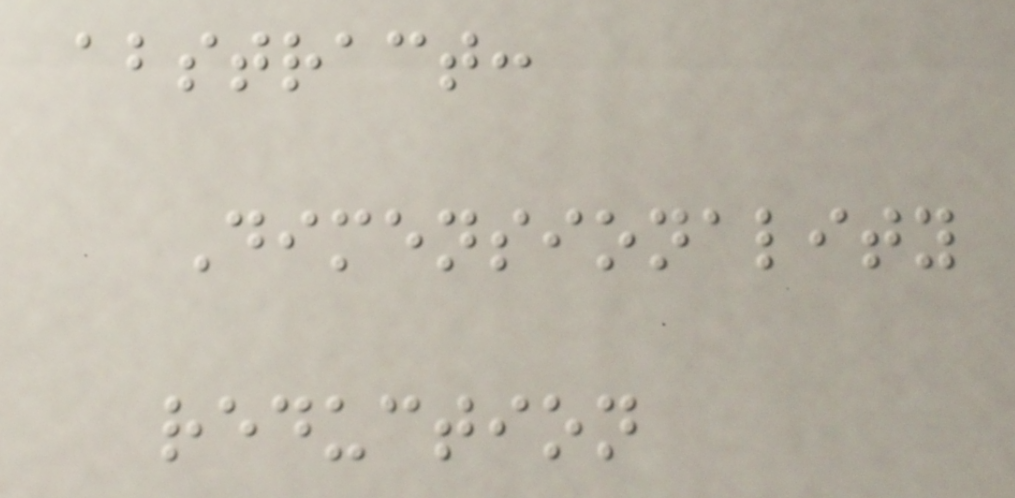abstract:
Dimensionality
reduction
